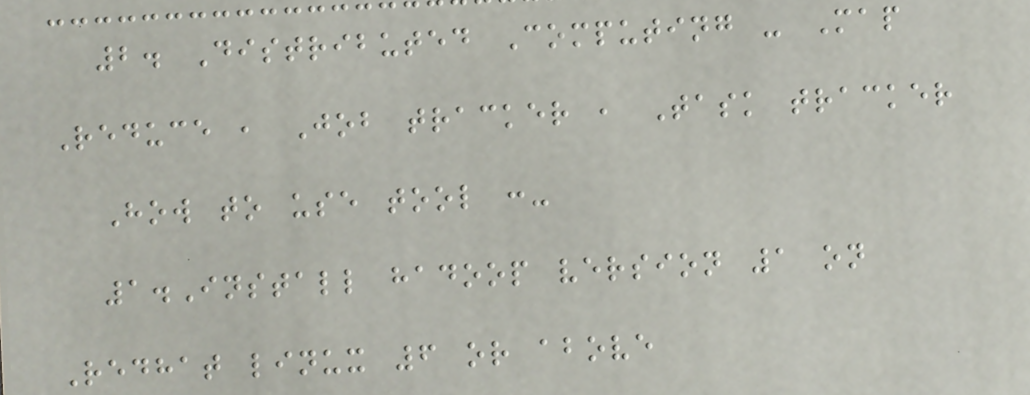2. Distributed Computing - Map
Reduce , Job tracker , Task tracker
How to use tool :-
1.Install hadoop version 1 on
Redhat linux 6 or above
